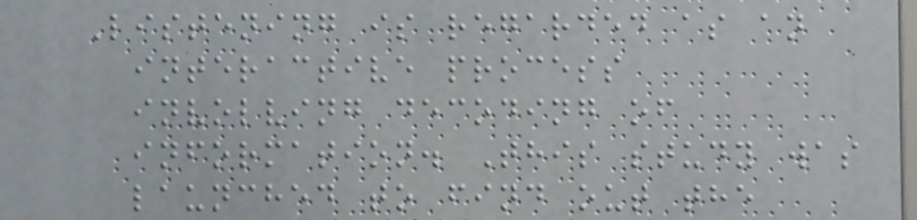Listening is regarded as an
interactive process
involving decoding of
information. This study was
launched to find out the
